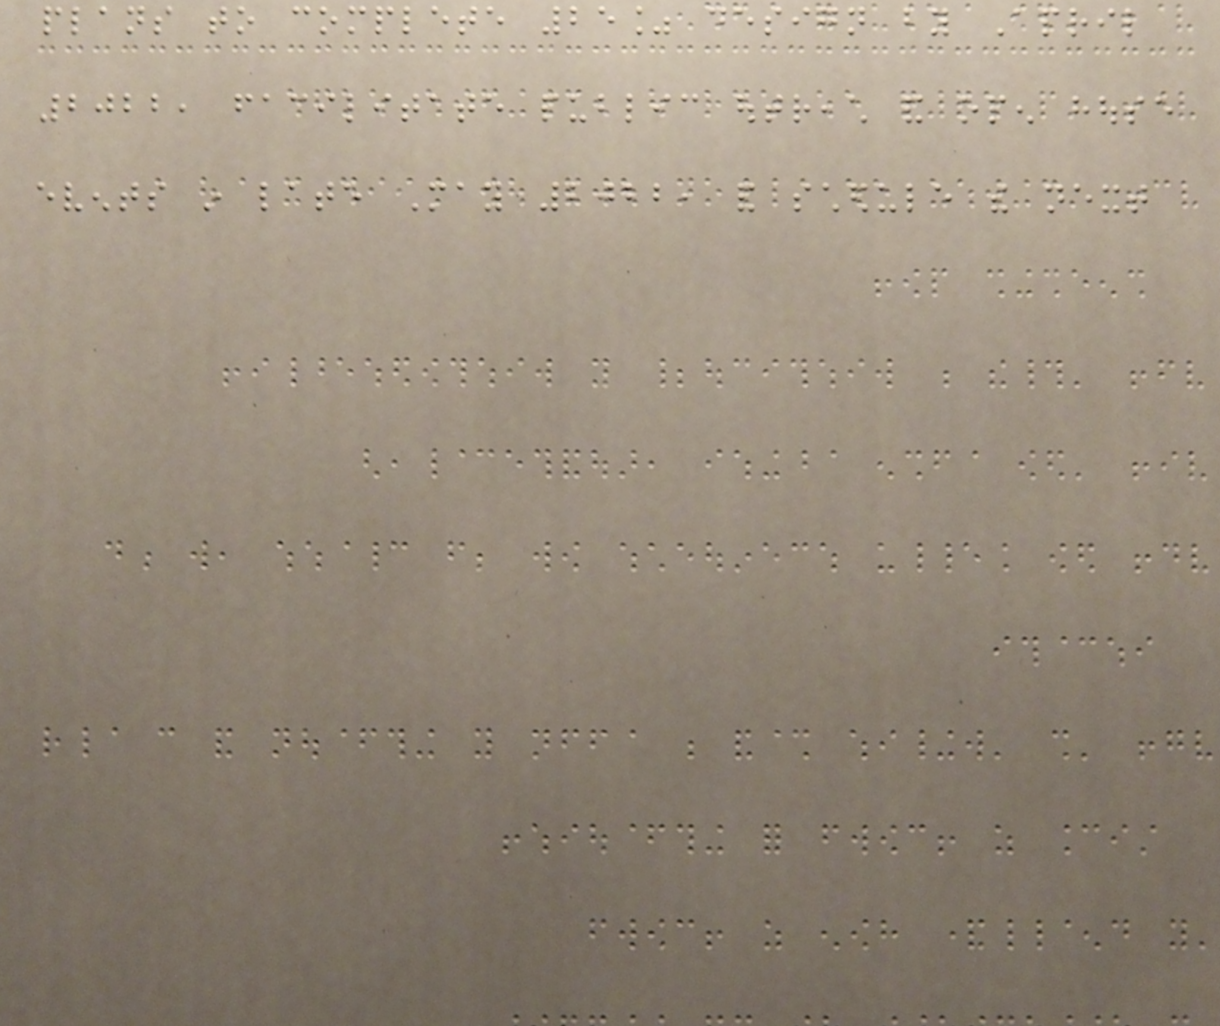plans to complete 25% design by April
2022, facilitate public outreach and open house
events in late May 2022, and schedule the next
